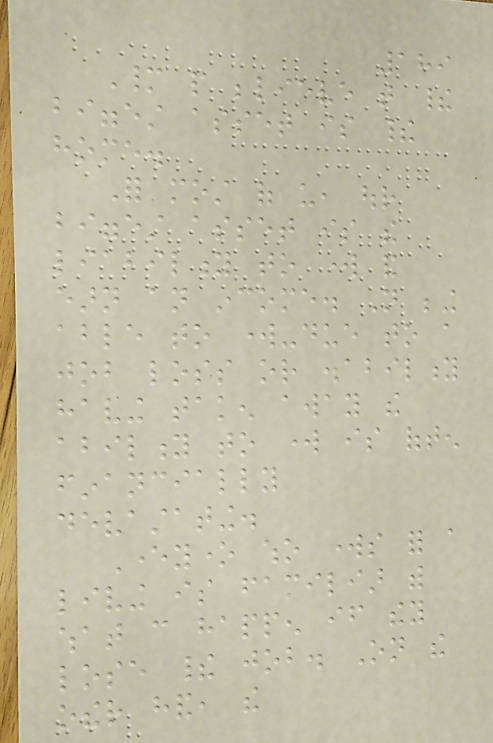189
Many people believe that their
biggest asset is their
home.
For most of us, our
biggest asset is the
liability to work and
earn an income. Not being
able to work-due to a
job loss or disability
having taken away the
ability to work is often
financially
devastating.
Everyone who works for a
living is familiar with
what can happen if they
lose their job. On the
other hand, the
